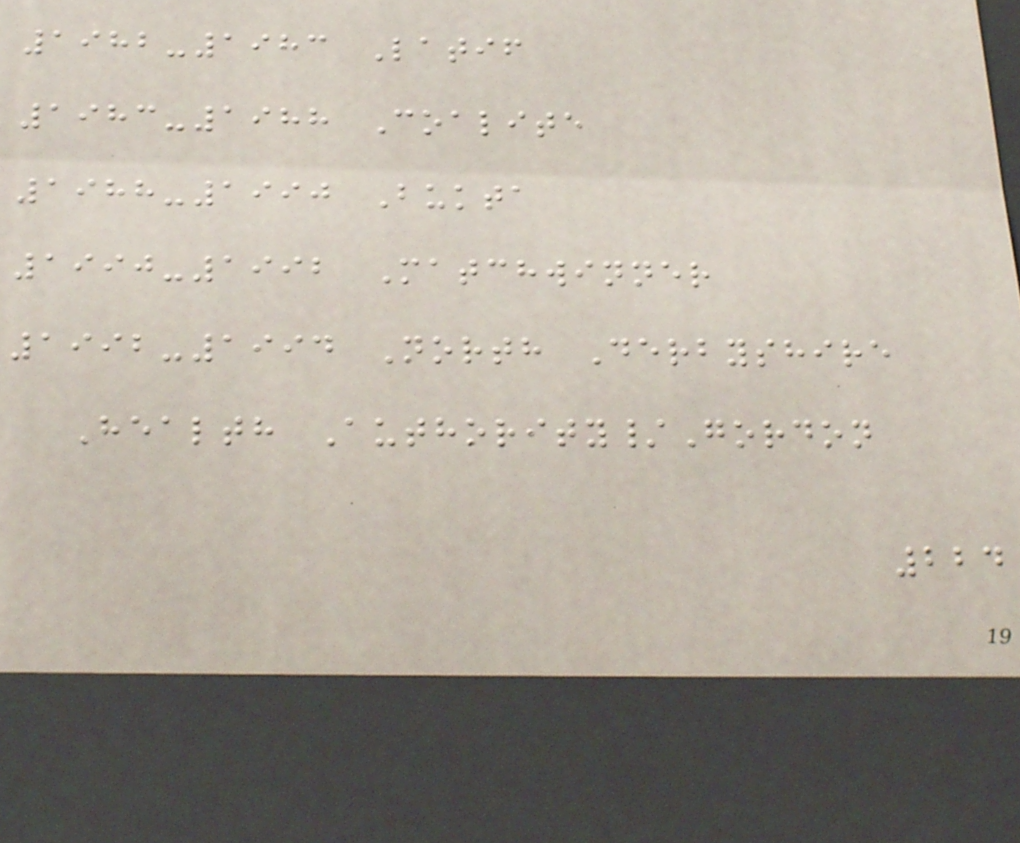1982-1983 Latif
1983-1988 Coalite
1988-1990 Bukta
1990-1992 Matchwinner
1992-1994 North Derbyshire
Health Authority/Gordon
224
